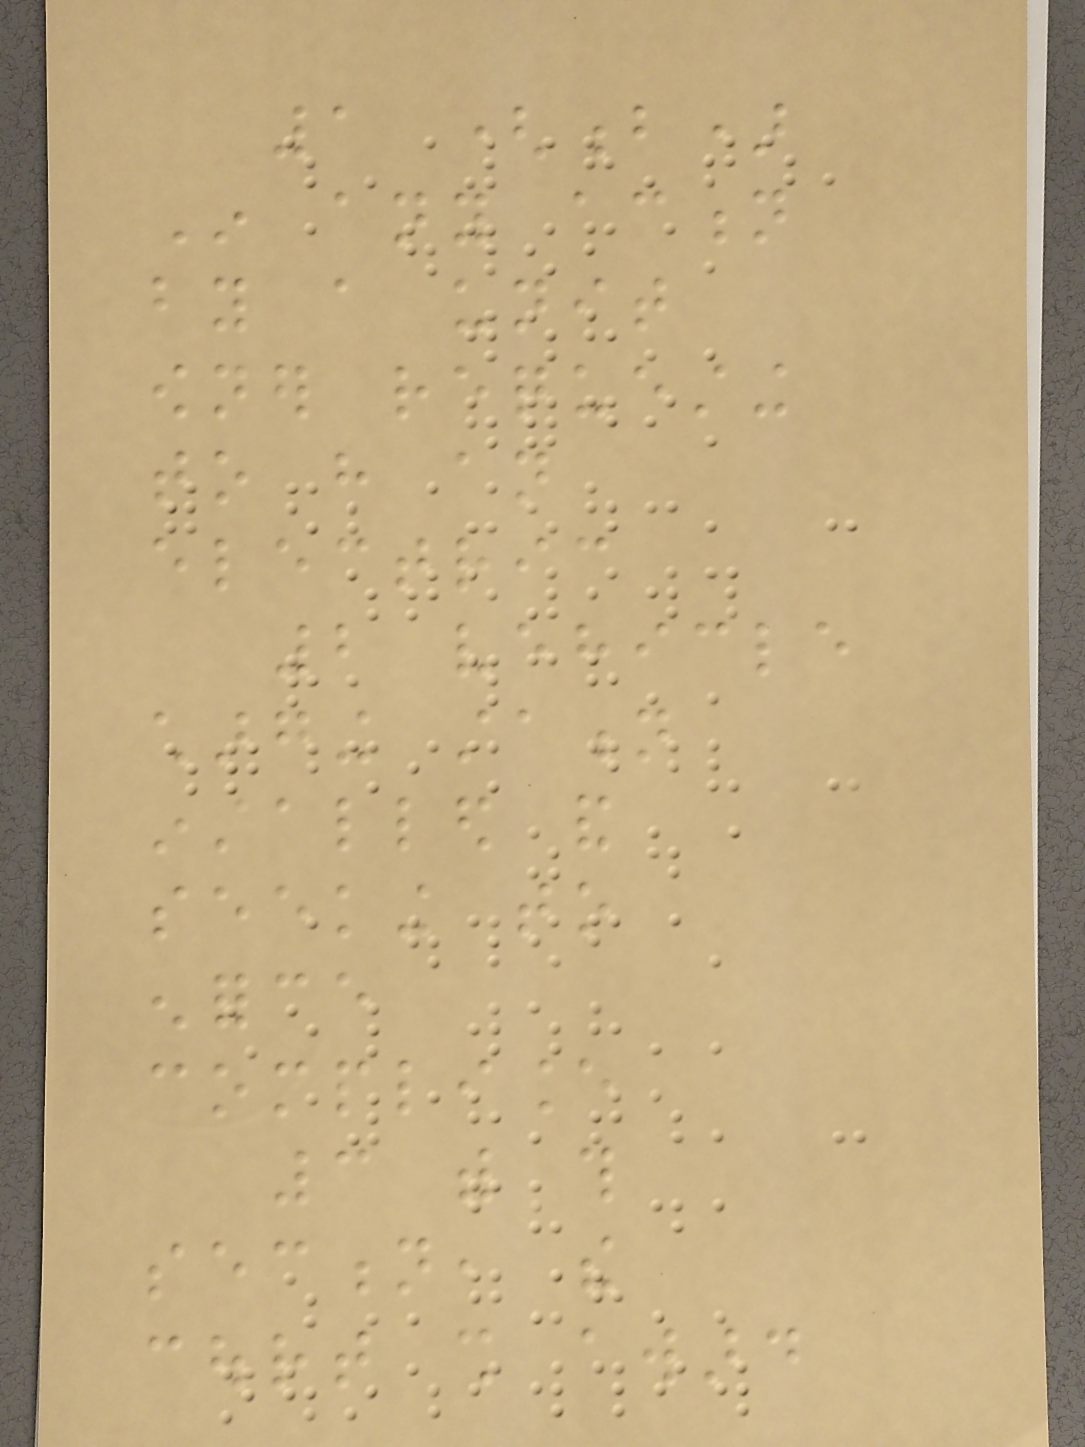1 (b)
In any action
by a unit
owner requesting
to have an
electric
2 vehicle
charging station
installed and
seeking to
enforce
compliance
3 with this
section, the
court shall award
